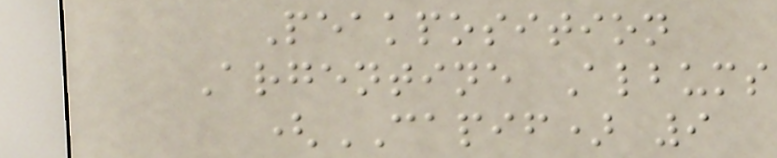Peakposition
Argentine Albums
(CAPIF) 9
